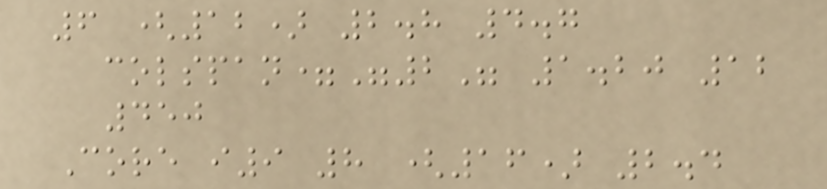6 (12) 2.8 4.7
colspan="2" 1.20 12
450
Core i9 8 (16) 2.4
